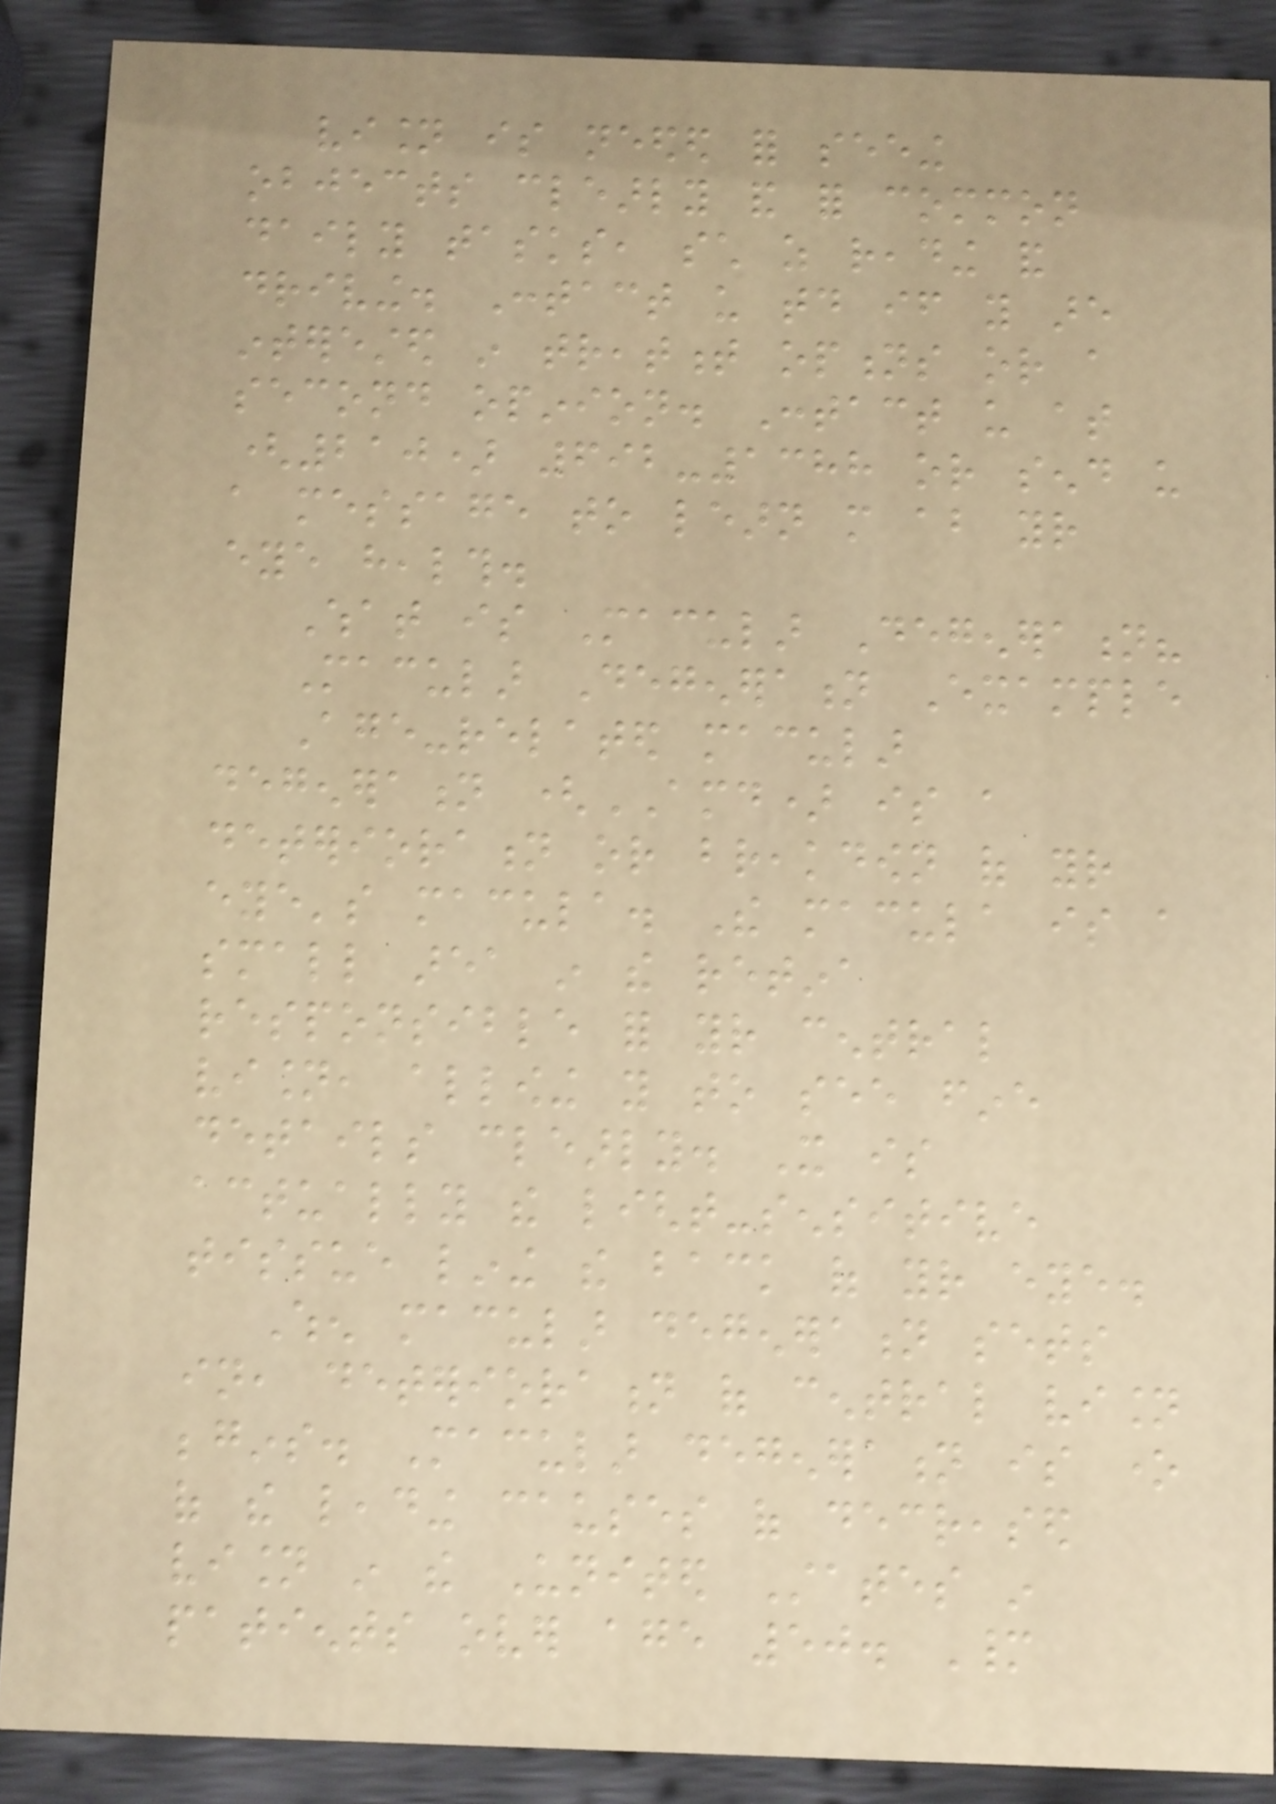vision is needed for seeing
objects clearly and for common
daily tasks, such as reading and
driving. Contact us today if you are
interested in treatment options or a
second opinion. Contact us at
(210) 692-1388 or send us
a message to learn more about your
eye health.
What is Macular Degeneration?
Macular Degeneration Example
Age-related macular
degeneration (AMD) is a
deterioration or breakdown of your
eye's macula. The macula is a
small area in the retina
responsible for your central
vision, allowing you to see fine
details clearly. It is
actually the light-sensitive
tissue lining the back of your eye.
When macular degeneration sets
in, deterioration of central vision
begins. Macular degeneration is one
of the leading causes of decreased
vision in the United States in
patients over age 50. Many
